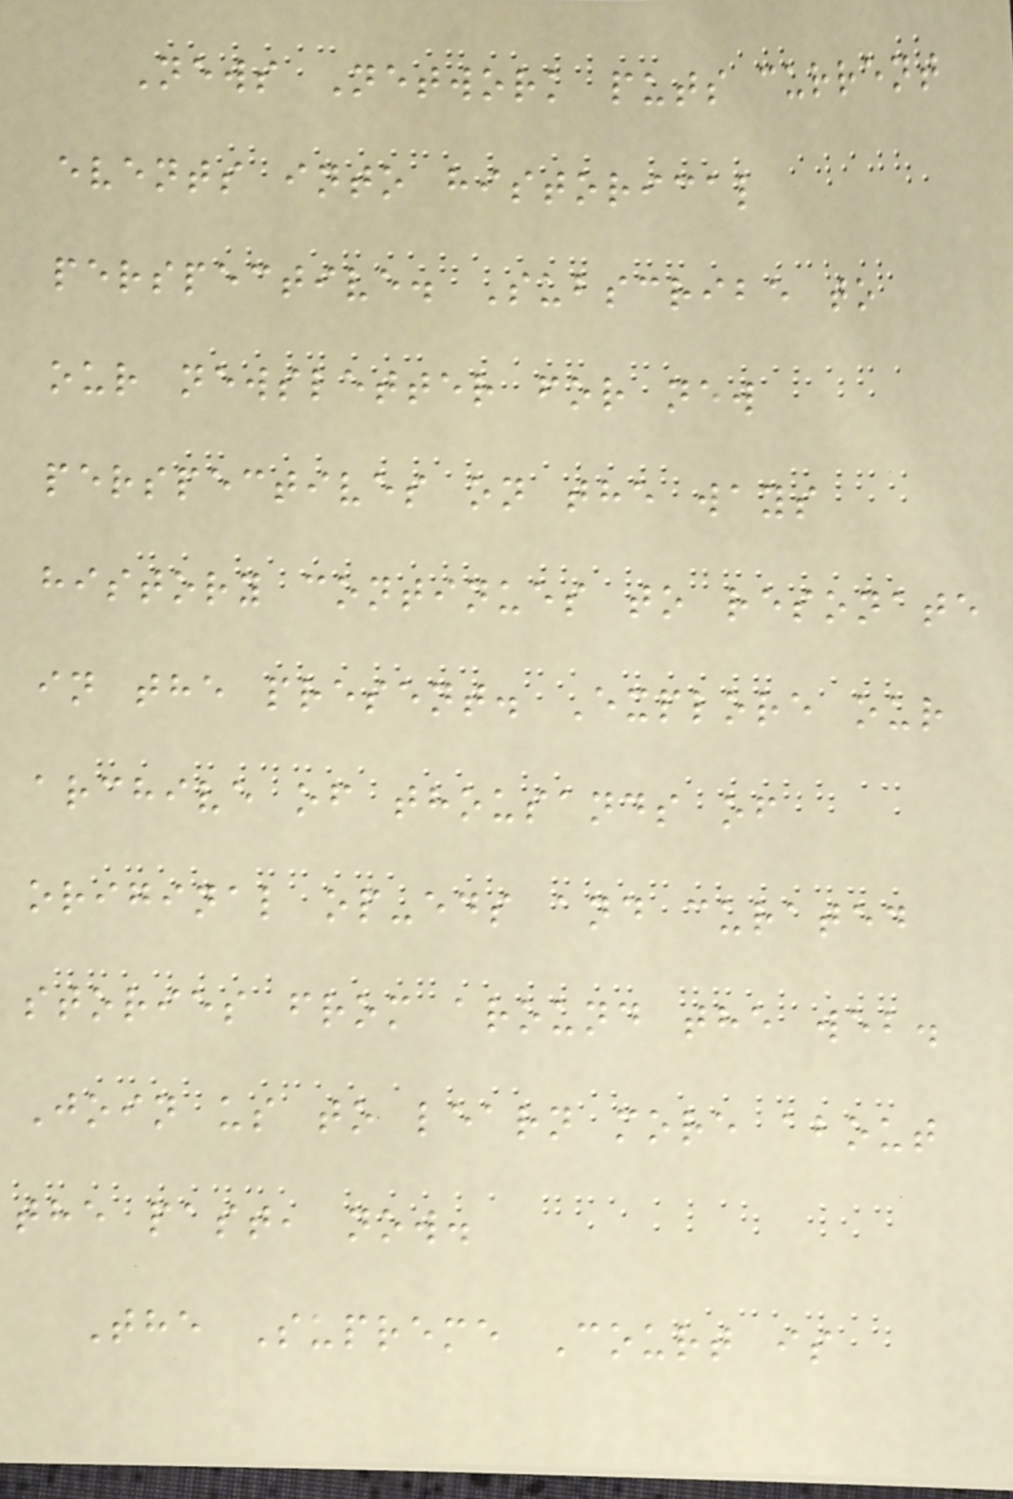News Network puts current
events into historical
perspective. Subscribe to
our newsletter for new
perspectives on the ways
history continues to resonate
in the present. Explore our
archive of thousands of
original op-eds and curated
stories from around the web.
Join us to learn more about
the past, now.
The Supreme Court is
